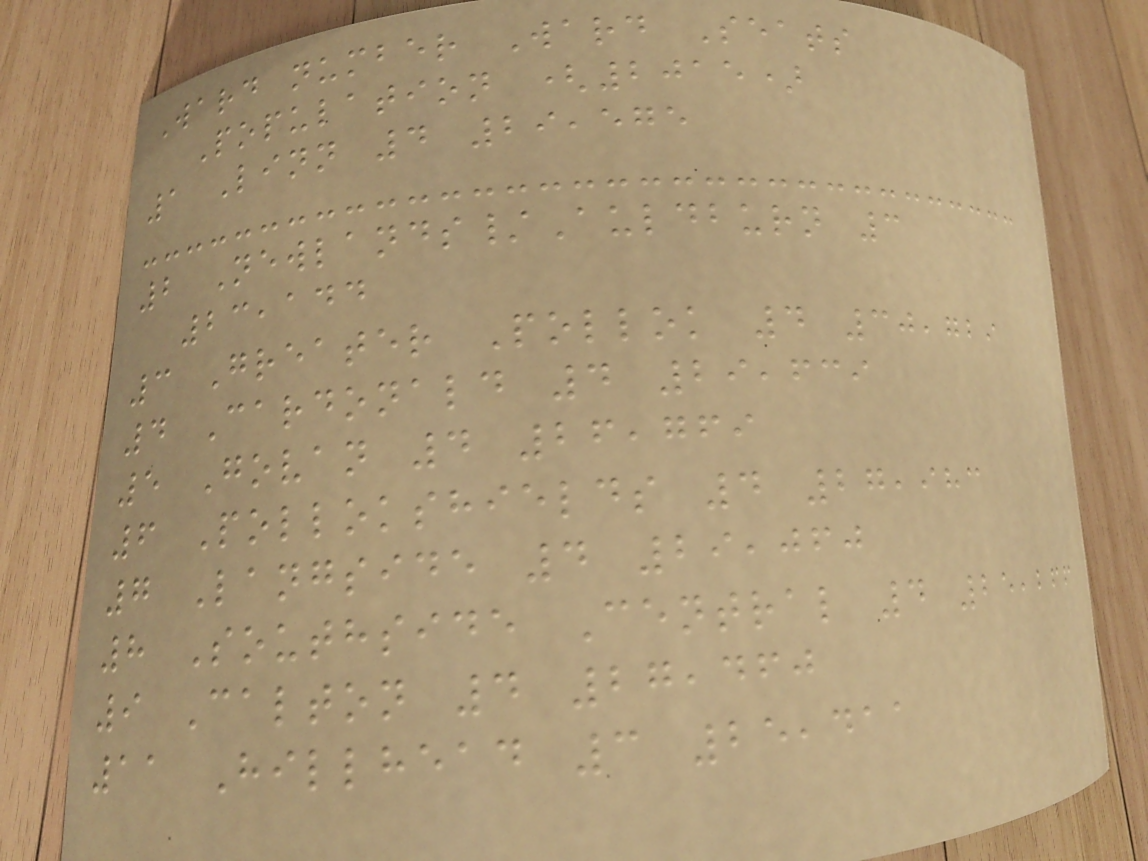Ward number Ward Seats
Population (2015)
1 Linn 4 29,575
2 Newlands/Auldburn 3
23,144
3 Greater Pollok 4 30,729
4 Cardonald 4 29,639
5 Govan 4 26,769
6 Pollokshields 4 27,983
7 Langside 4 29,060
8 Southside Central 4 25,266
9 Calton 4 27,460
11 Hillhead 3 25,411
